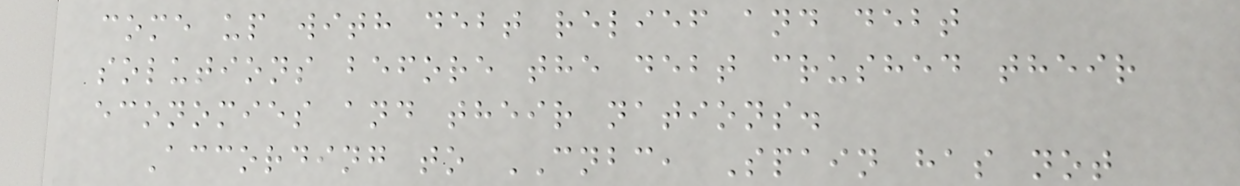come up with debt relief and debt
solutions before the debt crushed their
economies and their nations.
According to CNBC, Spain has not
